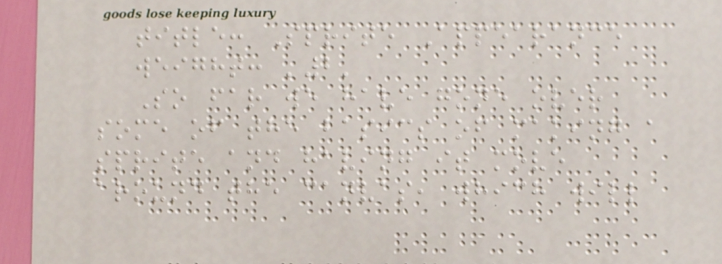title: Sprite Appearance
weight: '2'
So far we have gone over
some of the basics of making a
sprite and having it move
around the canvas, which will
